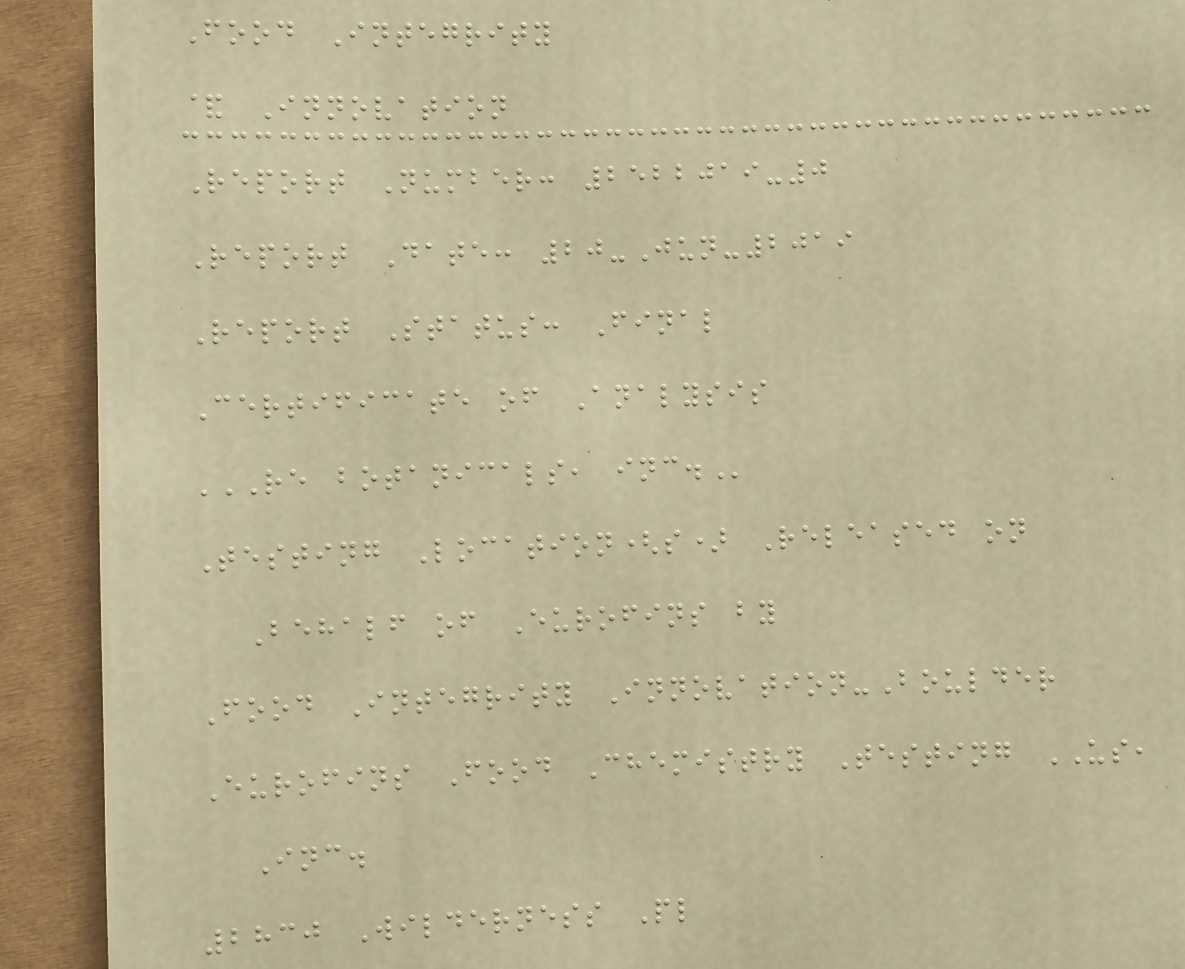Food Integrity
& Innovation
Report Number: 2522019-0
Report Date: 20-Jun-2019
Report Status: Final
Certificate of Analysis
RE BOTANICALS, INC.
Testing Location(s) Released on
Behalf of Eurofins by
Food Integrity Innovation-Boulder
Eurofins Food Chemistry Testing US,
Inc.
2830 Wilderness Pl
